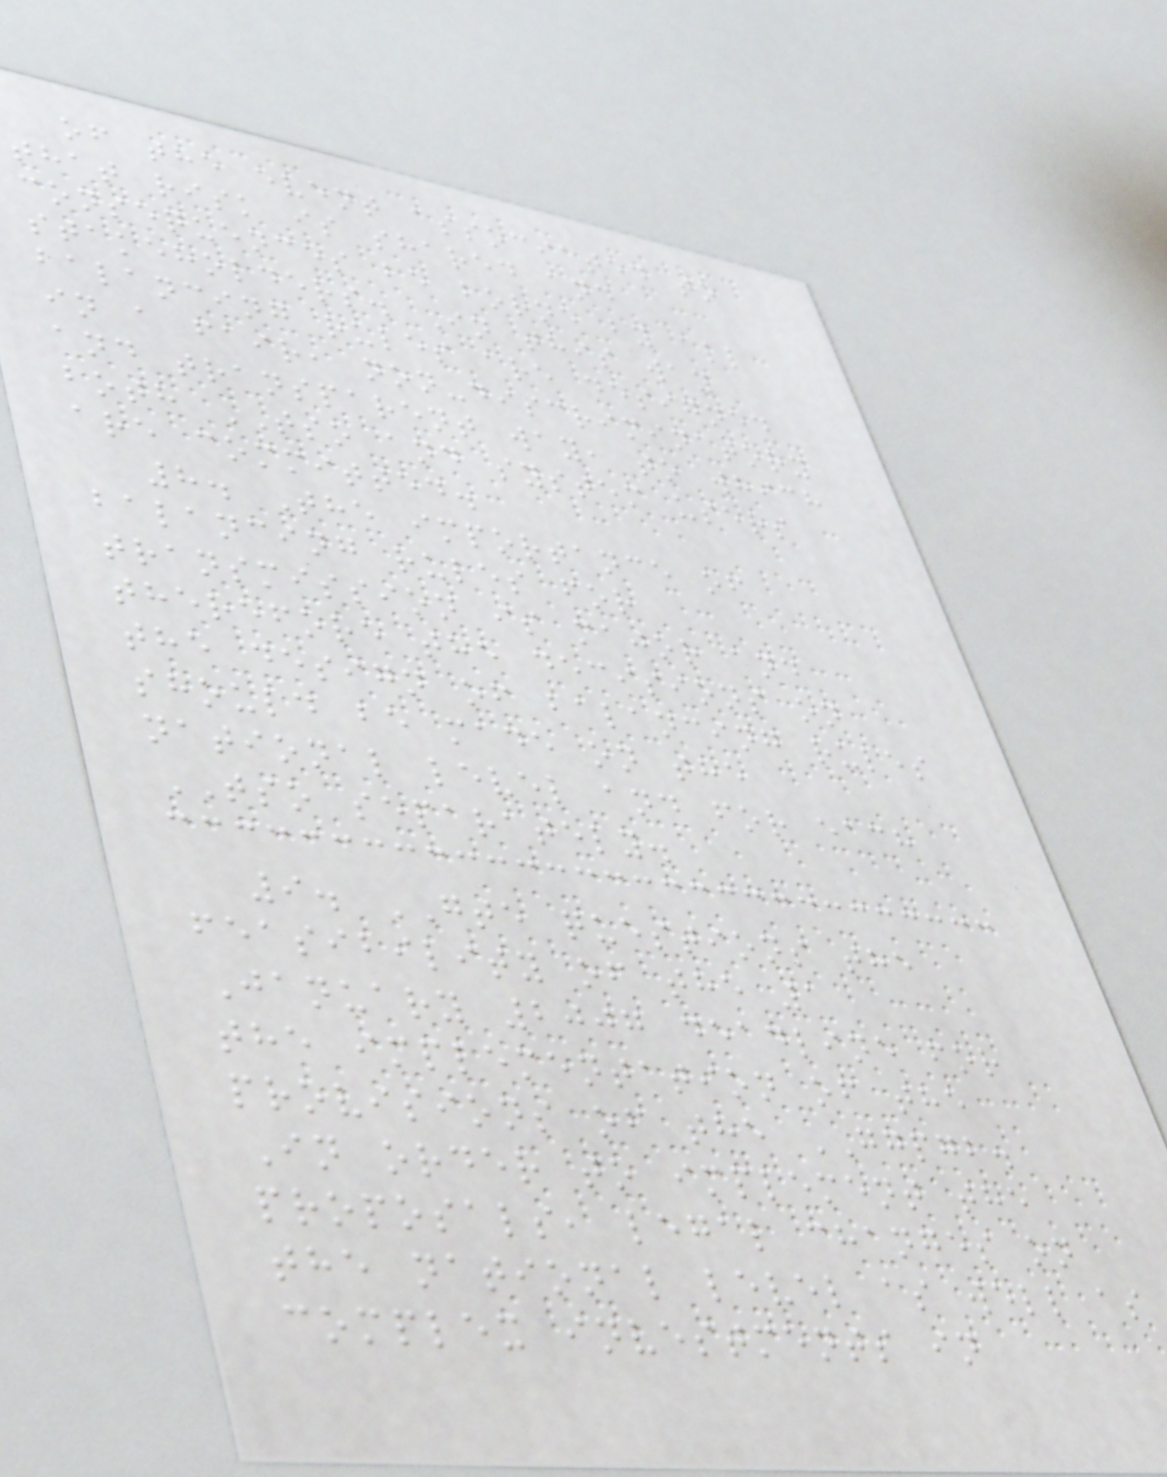of the event associated to
that risk is shared and
consequences be borne by all
stakeholders. In this way
balancing rules are designed
in a fair, non-discriminatory
and transparent way, to which
both TSO and system users
are committed.
8. The importance of
balancing rules for
transmission is major and
therefore the decisions on
the design of balancing rules
should be made on the
national level and for each
TSO separately.
9. GTE questions the
feasibility of the 1
January 2007 deadline for
the implementation of the
provisions of the GGPGB.
In order to implement the
proposals, legal changes on
the national level as well as
complex investments in
